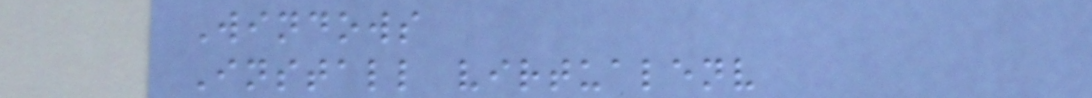Windows
Install virtualenv
